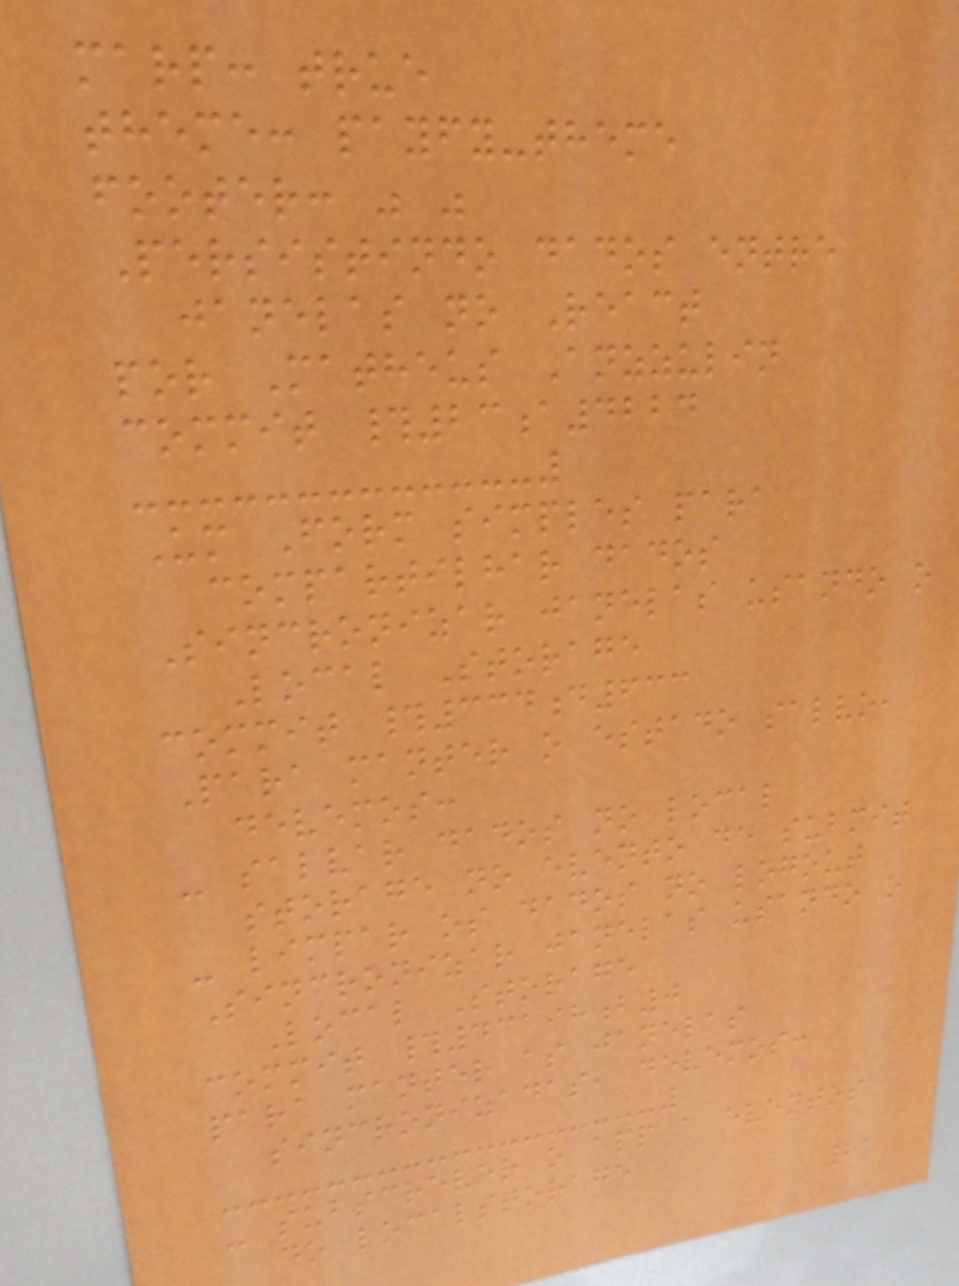marp: true
theme: payfy-theme
footer: " "
Persistindo dados entre
janelas no React
por Matheus Anzzulin
commit #23a4224
Um Form simples para
compartilhar dados
Sincronizar janelas usando o
Local Storage
commit #334d633
Para manter o estado salvo,
devemos:
- salvar dados no local
storage no evento de submit
- limpar os dados no logout
Sincronizar janelas usando o
Local Storage
commit #43198b0
para manter as janelas
sincronizadas, devemos:
- subscrever o app a eventos
do localstorage
21
